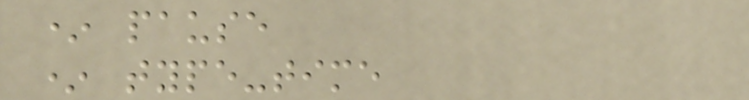* pause
* type-time
